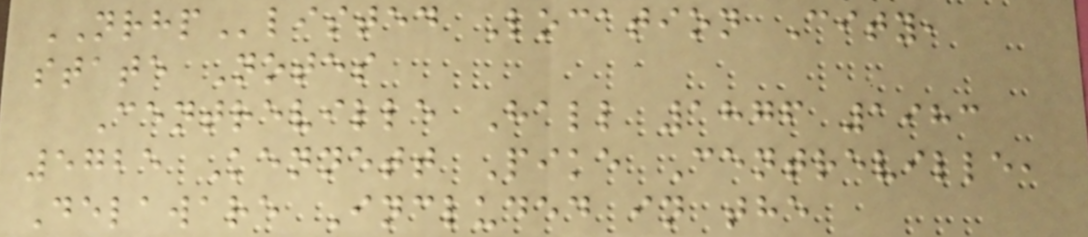NRHPlisted Location City,
state Notes
Centreville Hall 1876 1983
5725 Kennett Pike Centreville,
Delaware Included in the
